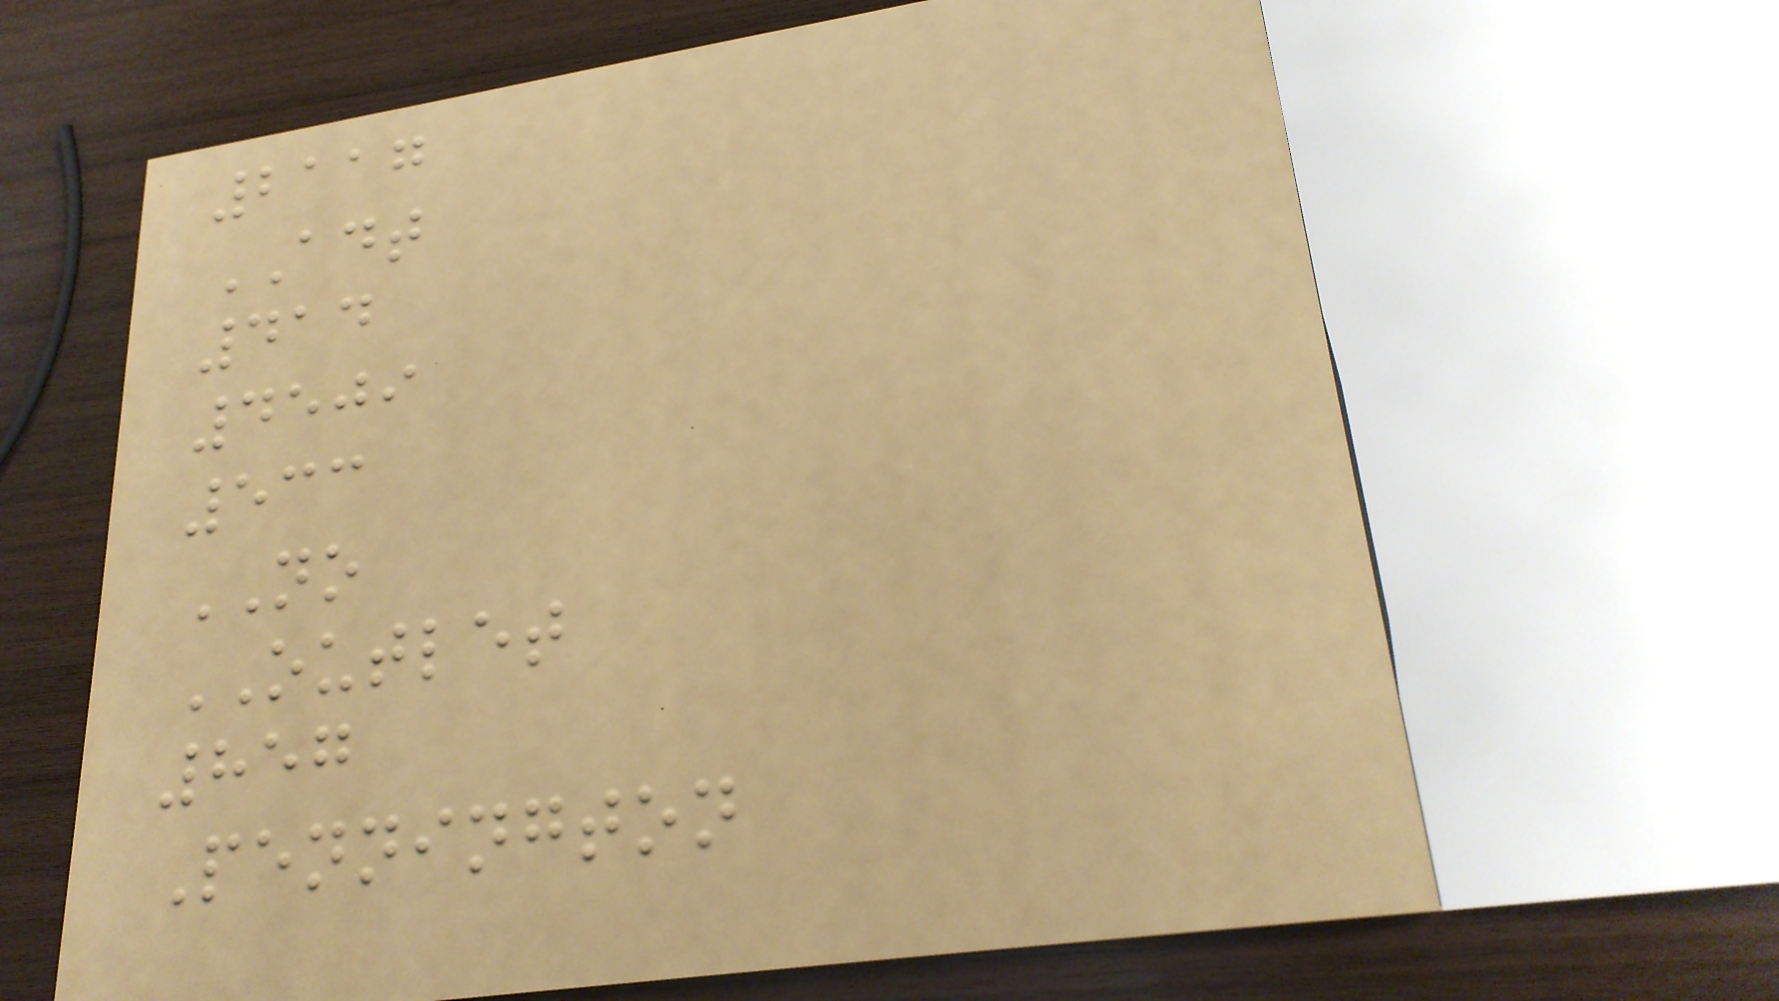2117
ADT
414
4509
533
NO
OUTLET
857
Pennington
